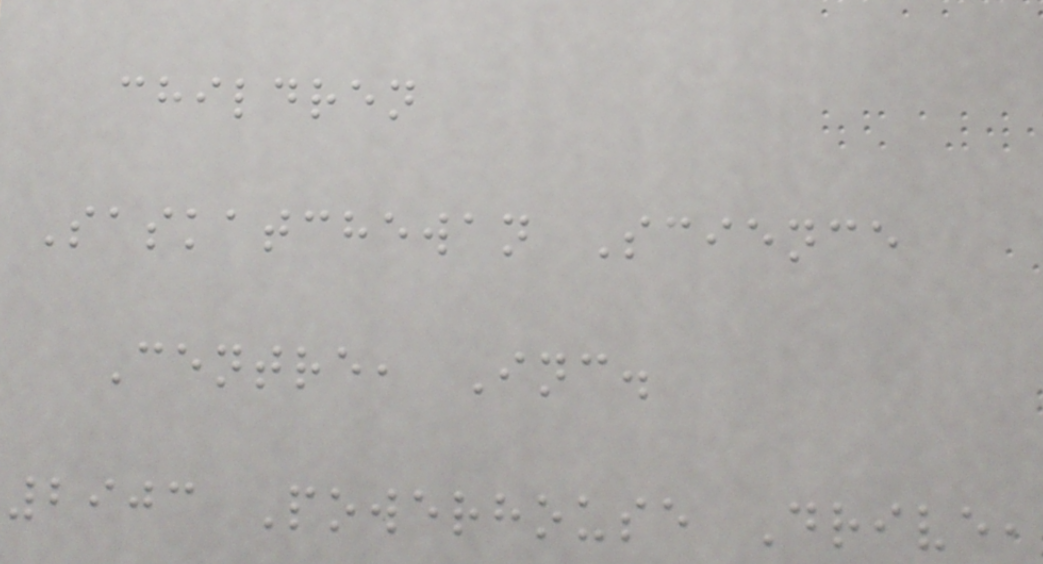children
Saskatchewan Science
Centre, Inc.
2903 Powerhouse Drive,
